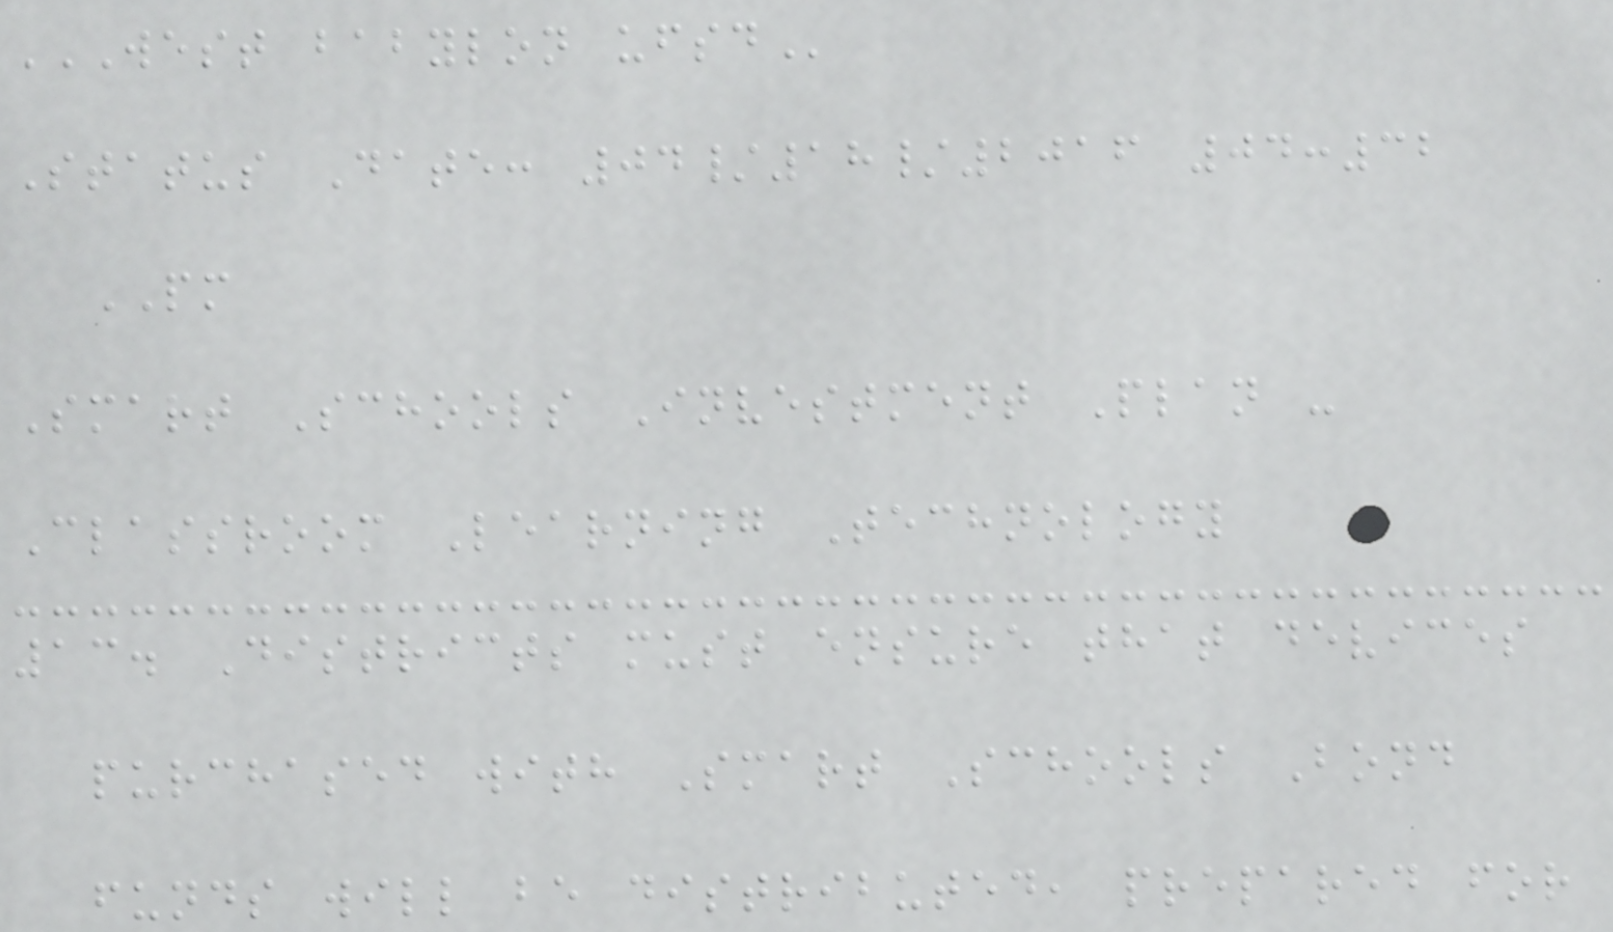WEST BABYLON UFSD
Status Date: 04/18/2016 04:32
PM
Smart Schools Investment Plan -
Classroom Learning Technology
13. Districts must ensure that devices
purchased with Smart Schools Bond
funds will be distributed, prepared for
